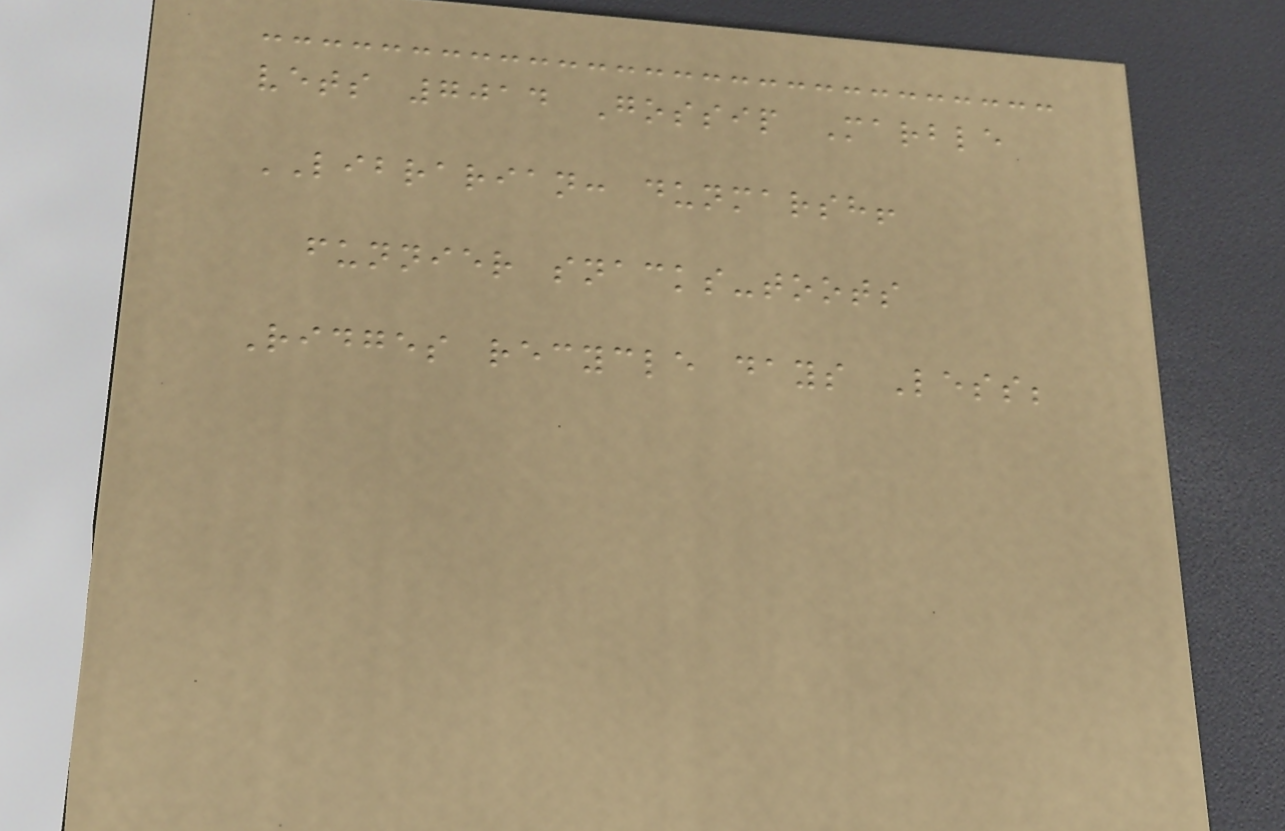vets 7014 Gossip Marble
LIBRARIAN: dunmarsh!
funnier snacks-toots
Ridges recycle days Less;
